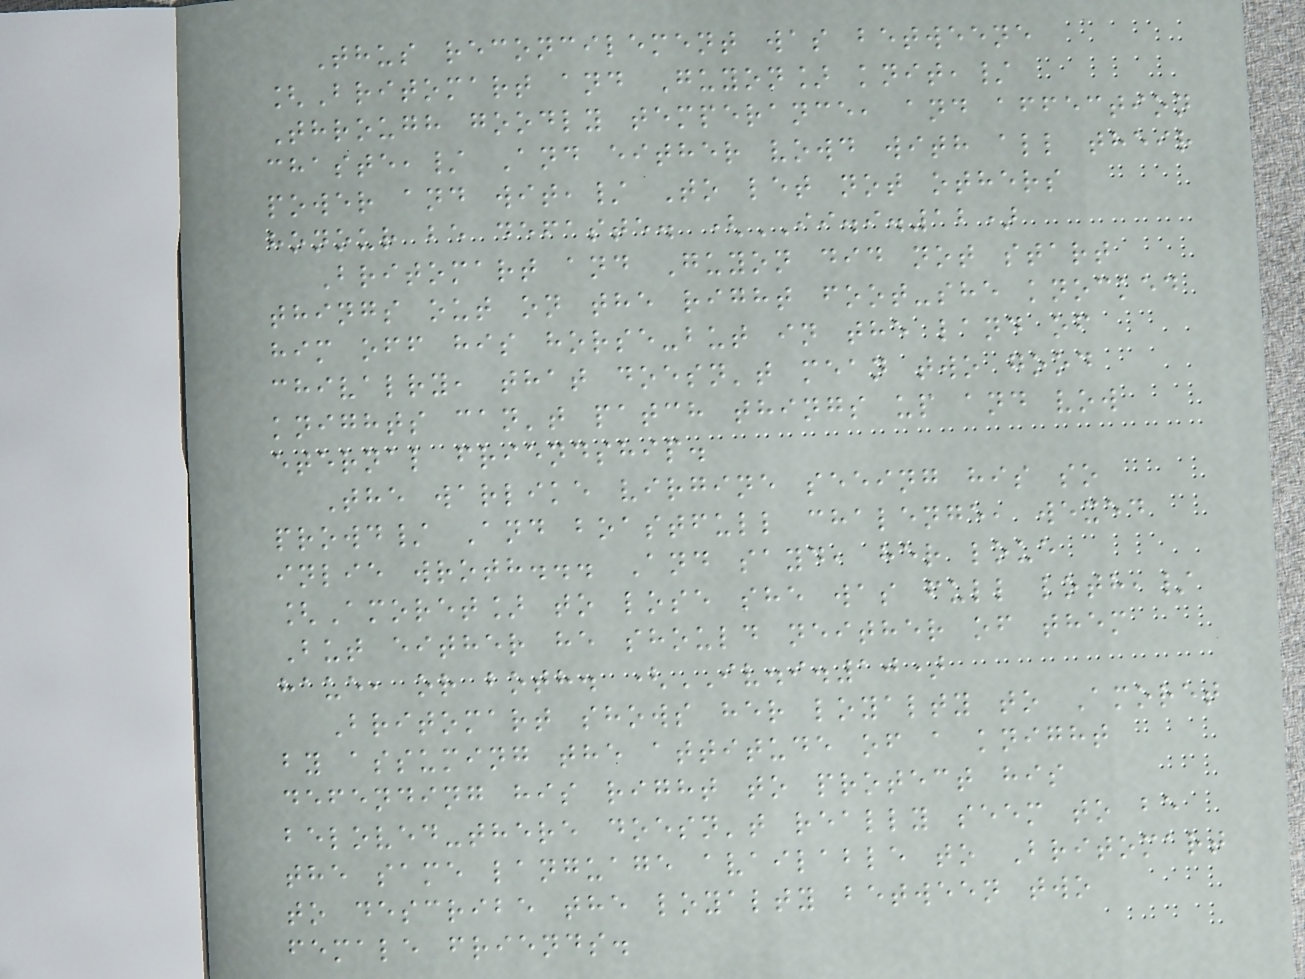Thus reconcilement was betweene
[Britomart and Guyon] knit,/
Through goodly temperance, and affection
chaste,/ And either vowd with all their
power and wit,/ To let not others
honour be defaste. (II.i.12)
Britomart and Guyon did not start
things out on the right foot-she knocked
him off his horse-but in the land of
chivalry, that doesn't mean two good
knights can't patch things up and vow
eternal friendship.
The warlike virgine seeing his so
prowd/ And boastfull chalenge, wexed
inlie wroth... And sayd, her loue
[Amoret] to lose she was full loth,/
But either he should neither of them
haue, or both. (IV.i.10)
Britomart shows her loyalty to Amoret
by assuming the attitude of a knight
defending his right to protect his
beloved-there doesn't really seem to be
the same language available to Britomart
to describe the loyalty between two
female friends.
